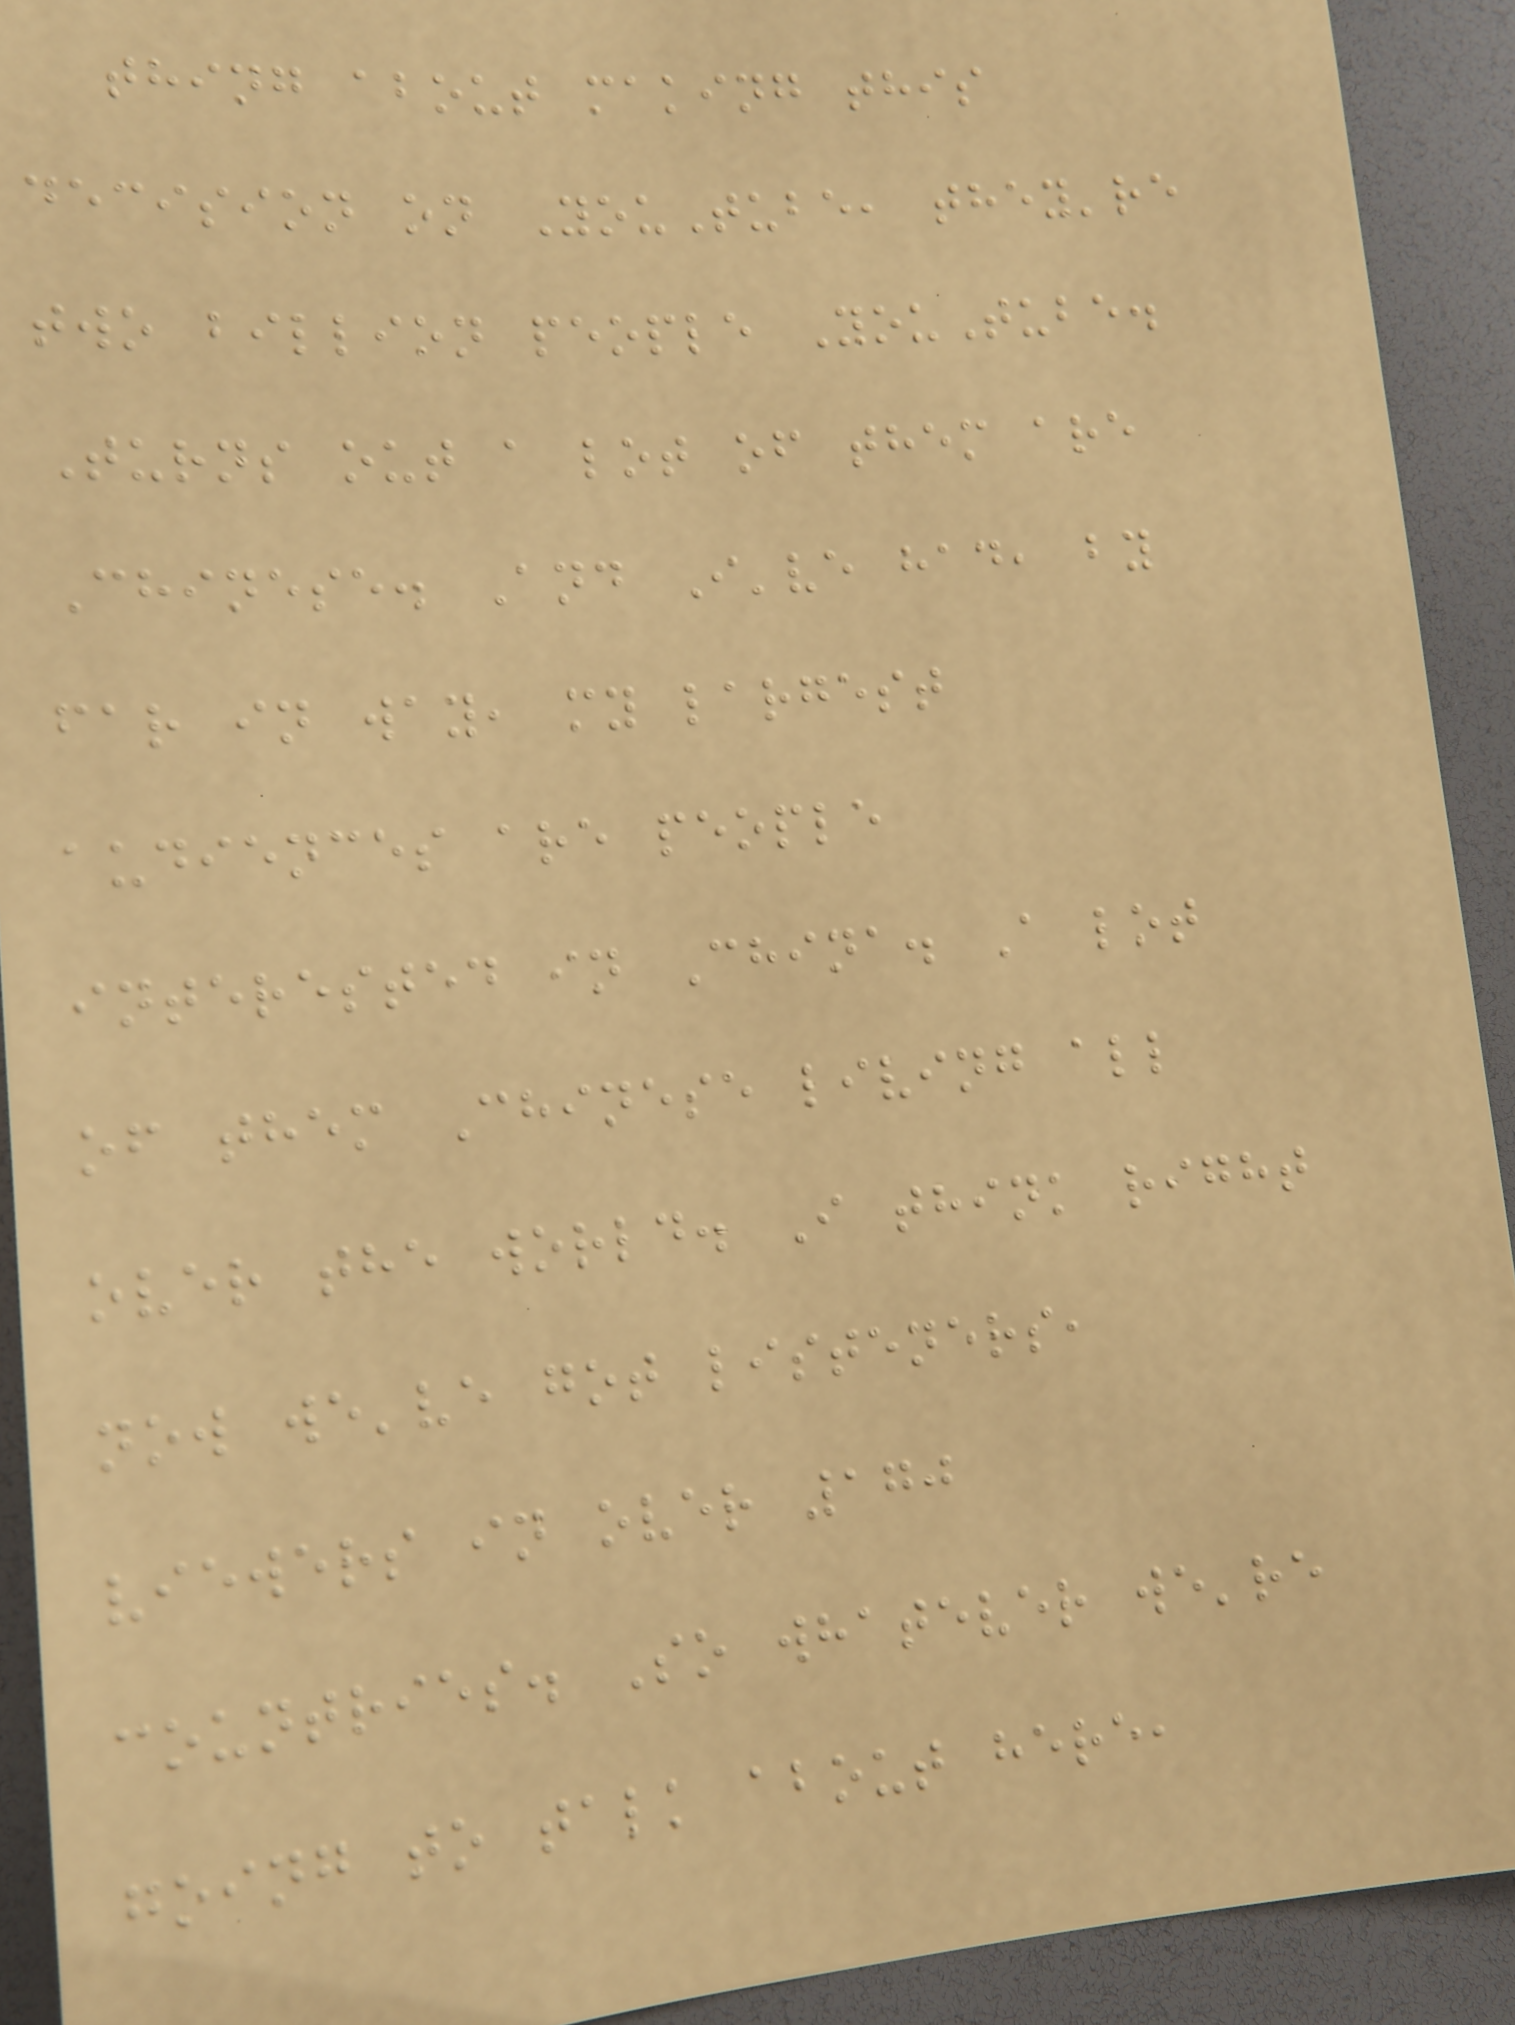thing about making this
decision on YouTube, they're
two billion people YouTube.
Turns out a lot of them are
Chinese. And I've had, by
far in way, my largest
audiences are people
interested in China. A lot
of them Chinese living all
over the world. I think right
now we've got listeners,
viewers in over 170
countries. So whatever we're
going to talk about here,
